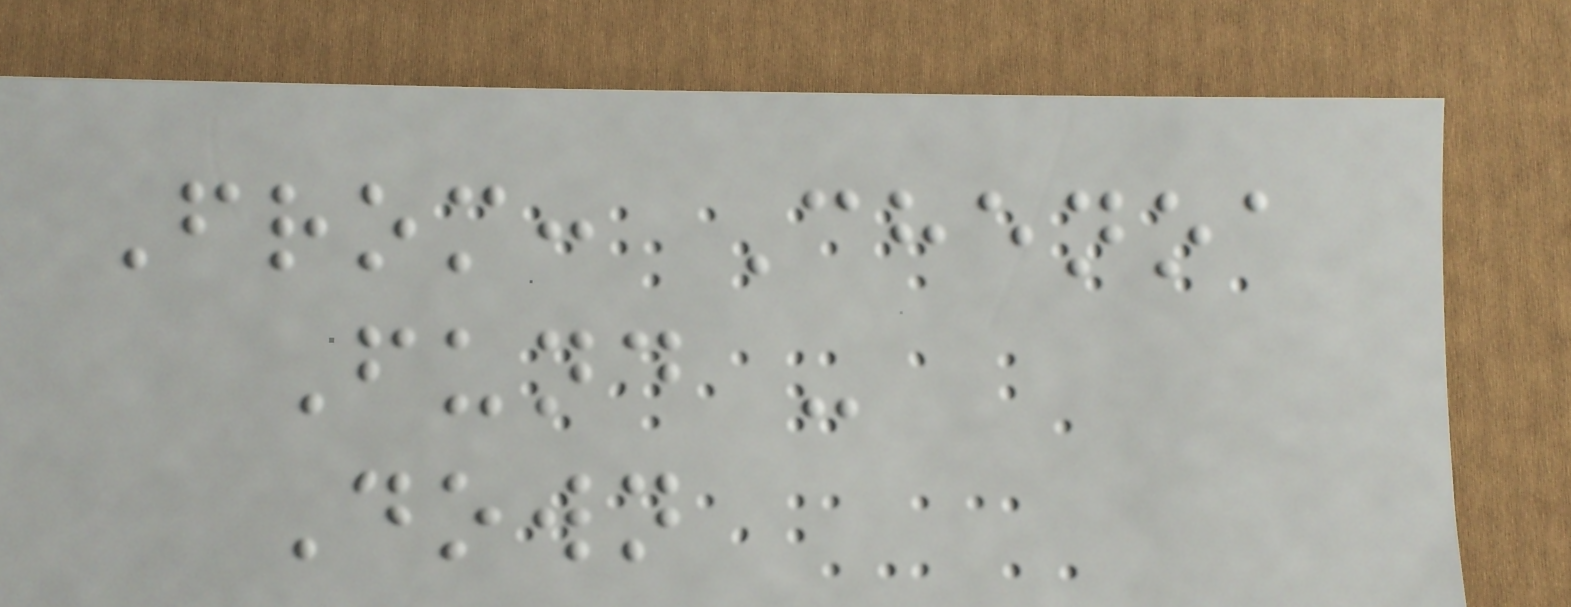From: Chenoa
Fund -
Down
